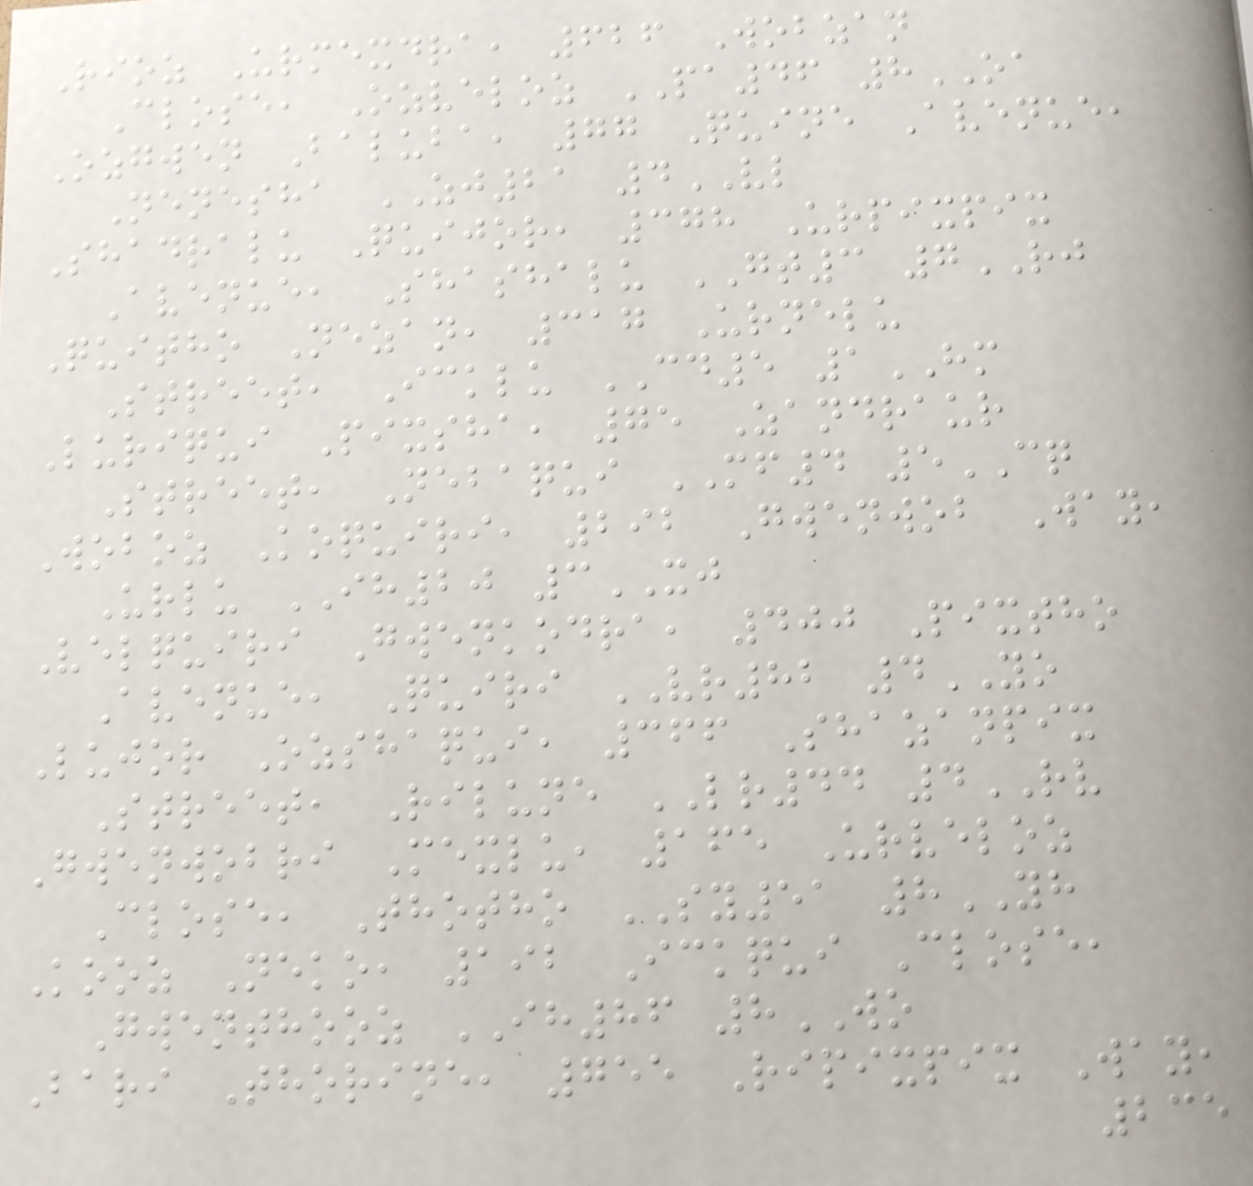Rioz Urmexdra, 626 Wobzan
Close, Ozveloz PA46 8OA
Ozgwen Baluba, 77 Quine Avenue,
Nenesha ZJ21 4VL
Shadralu Quijor, 378 Urpixpix
Avenue, Shashalu GT3 7RJ
Quitho Nezan, 317 Urnelu
Street, Icklu CD5 1HM
Luriqui Pixsha, 75 Zandraur
Street, Nebaqui MF4 5CQ
Woboz Koquiri, 292 Gwenwob Way,
Urlu IH20 3XJ
Velquiri Gwenkodra, 400 Pixtho
Avenue, Quiri VR82 4YO
Lujor Ozshaqui, 366 Shazanpix
Street, Rilune LR44 4RV
Gwenwobri Mexlu, 165 Urveloz
Close, Thotho SY51 8YH
Kooz Neko, 192 Ickqui Close,
Gwenthooz IH86 8WO
Bari Thorine, 755 Ripixpix Way,
235
